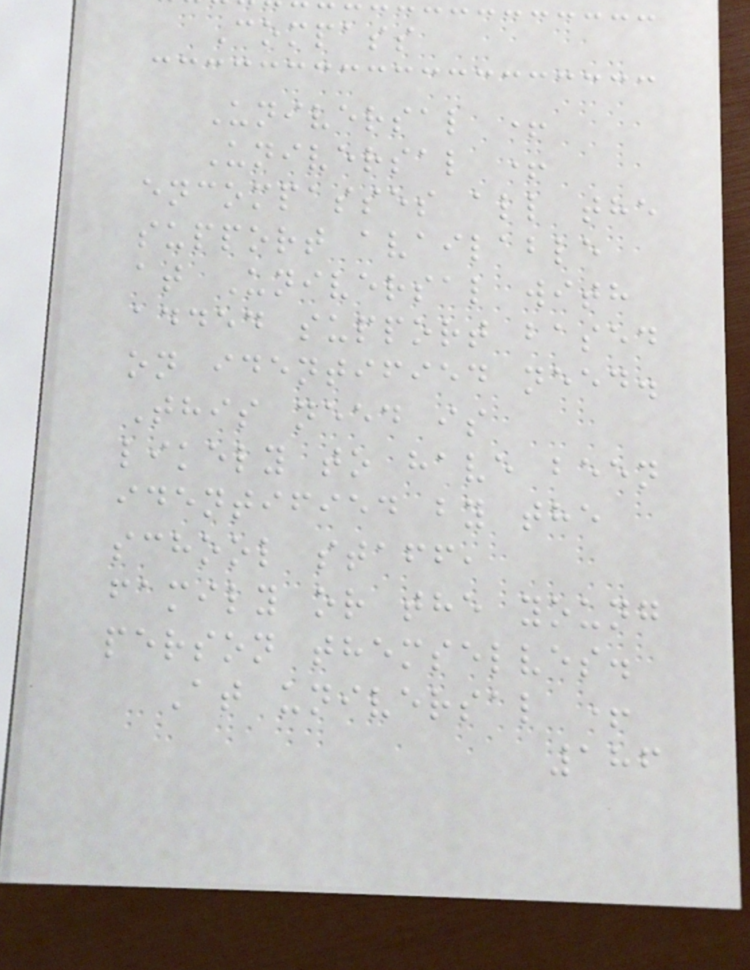Compass
Universal +
Universal +
encompasses all the
support available
at Universal with
added support based
on identified need.
This need is
likely to have been
identified by the
school staff,
family or the young
person themselves.
At universal +
186
